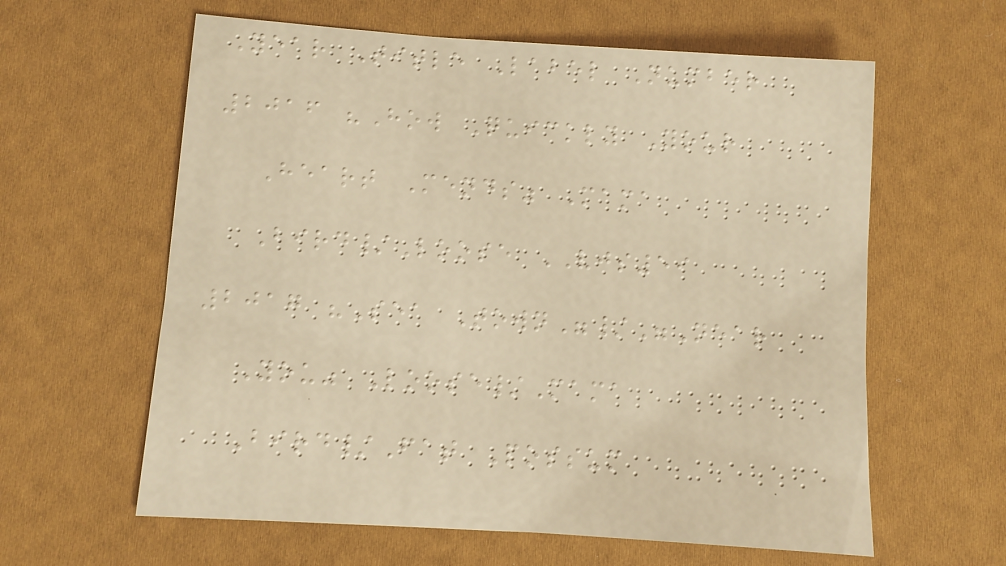Year Title Label Number
2016 "How Quickly Your
Heart Mends" Mama
Bird/Loose VJS59
2017 "Sea Town"/"Near
You" Loose/Mama
Bird/Fat Possum
